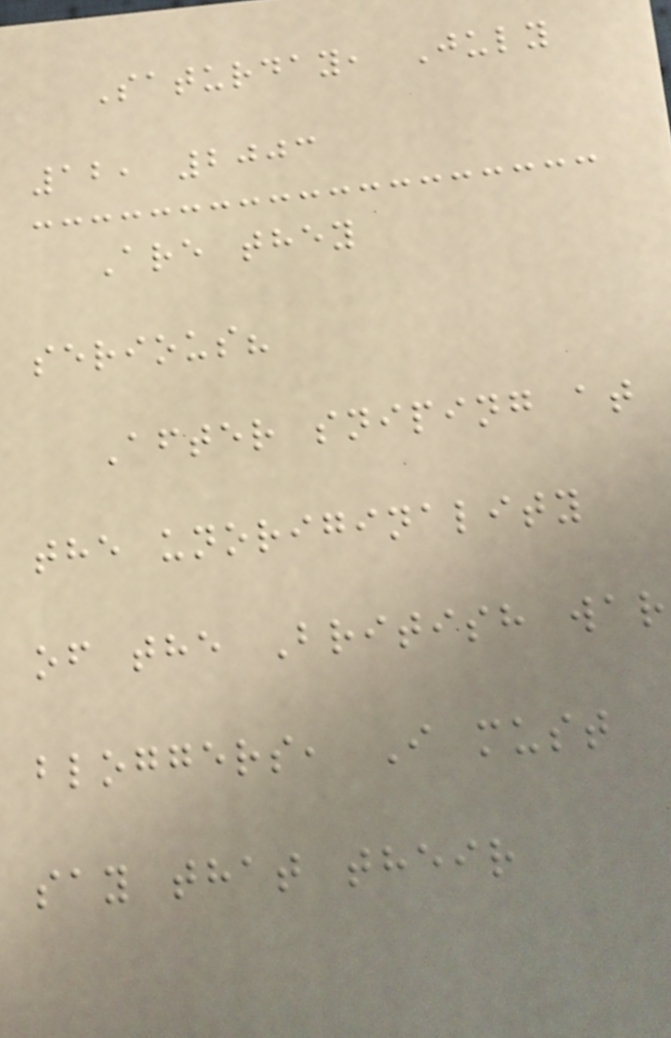Saturday, July
12, 2003
Are they
serious?
After sniping at
the unoriginality
of the British war
bloggers, I must
say that their
